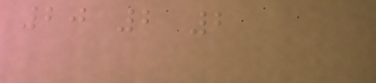20 2 2
